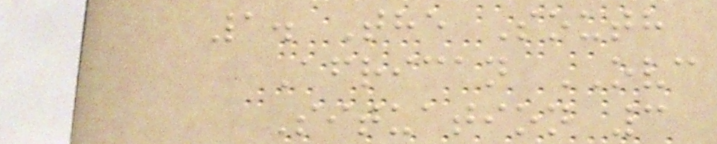1. The South
African OVC
Situation 3
